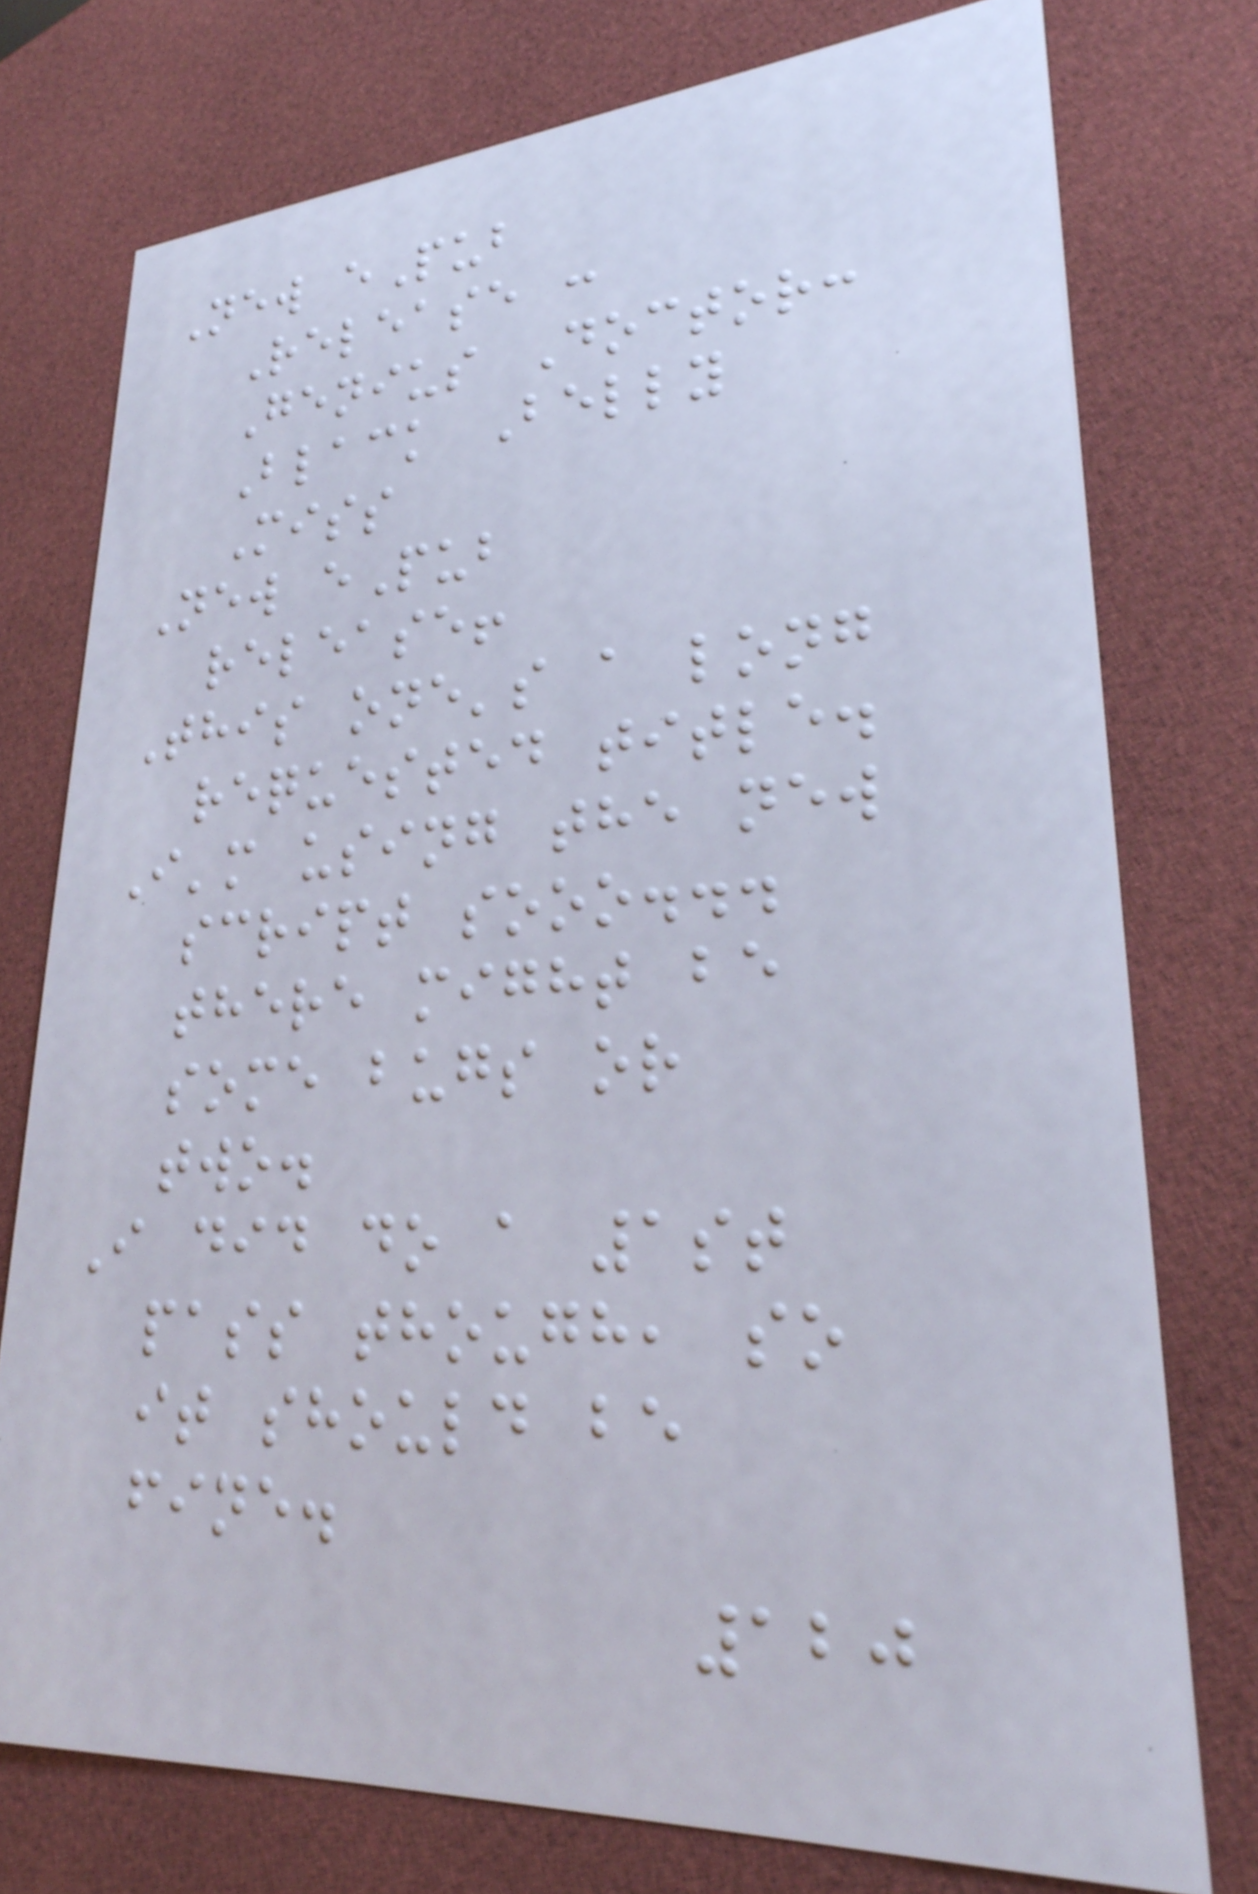New ePub
Release :
Genius Doctor:
Black Belly
Miss
New ePub
release!
This one's a long
requested title.
I'm using the new
script sooo...
there might be
some bugs or
two.
I did do a 1st
pass though, so
it should be
fine.
120
